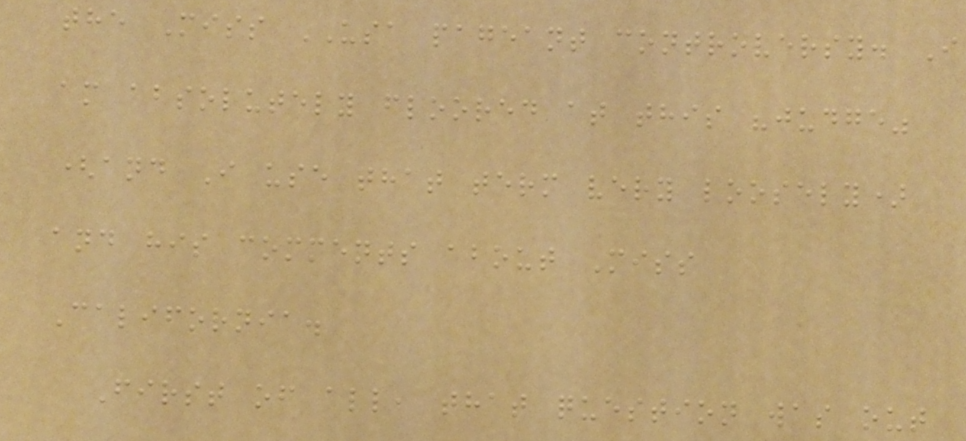the Miss USA pageant controversy. I
am absolutely floored at this "judge"
(and I use that term very loosely)
and his comments about Miss
California.
First of all, that question was out
